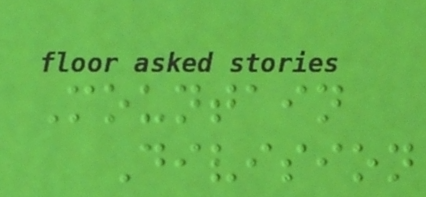Mountain
Division
